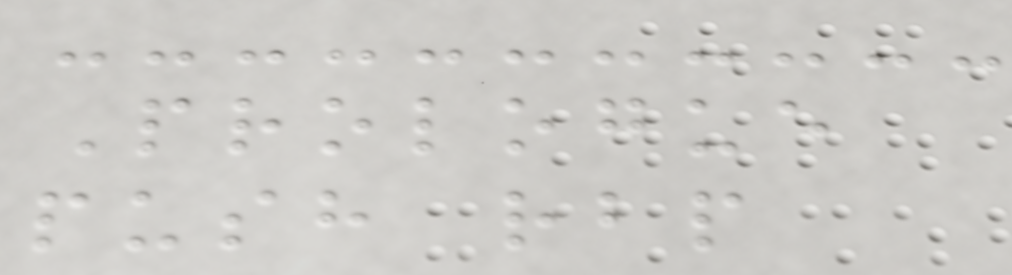Prologue
push rbp
